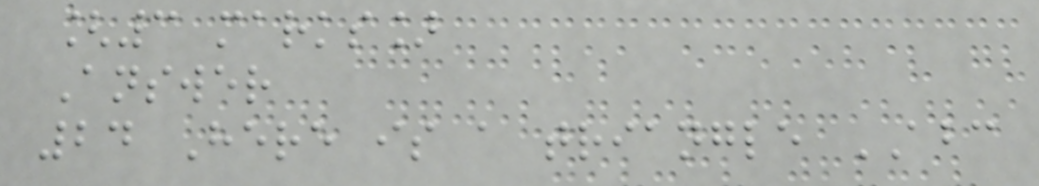[3 marks]
Answer
24 Here is a triangle ABC
